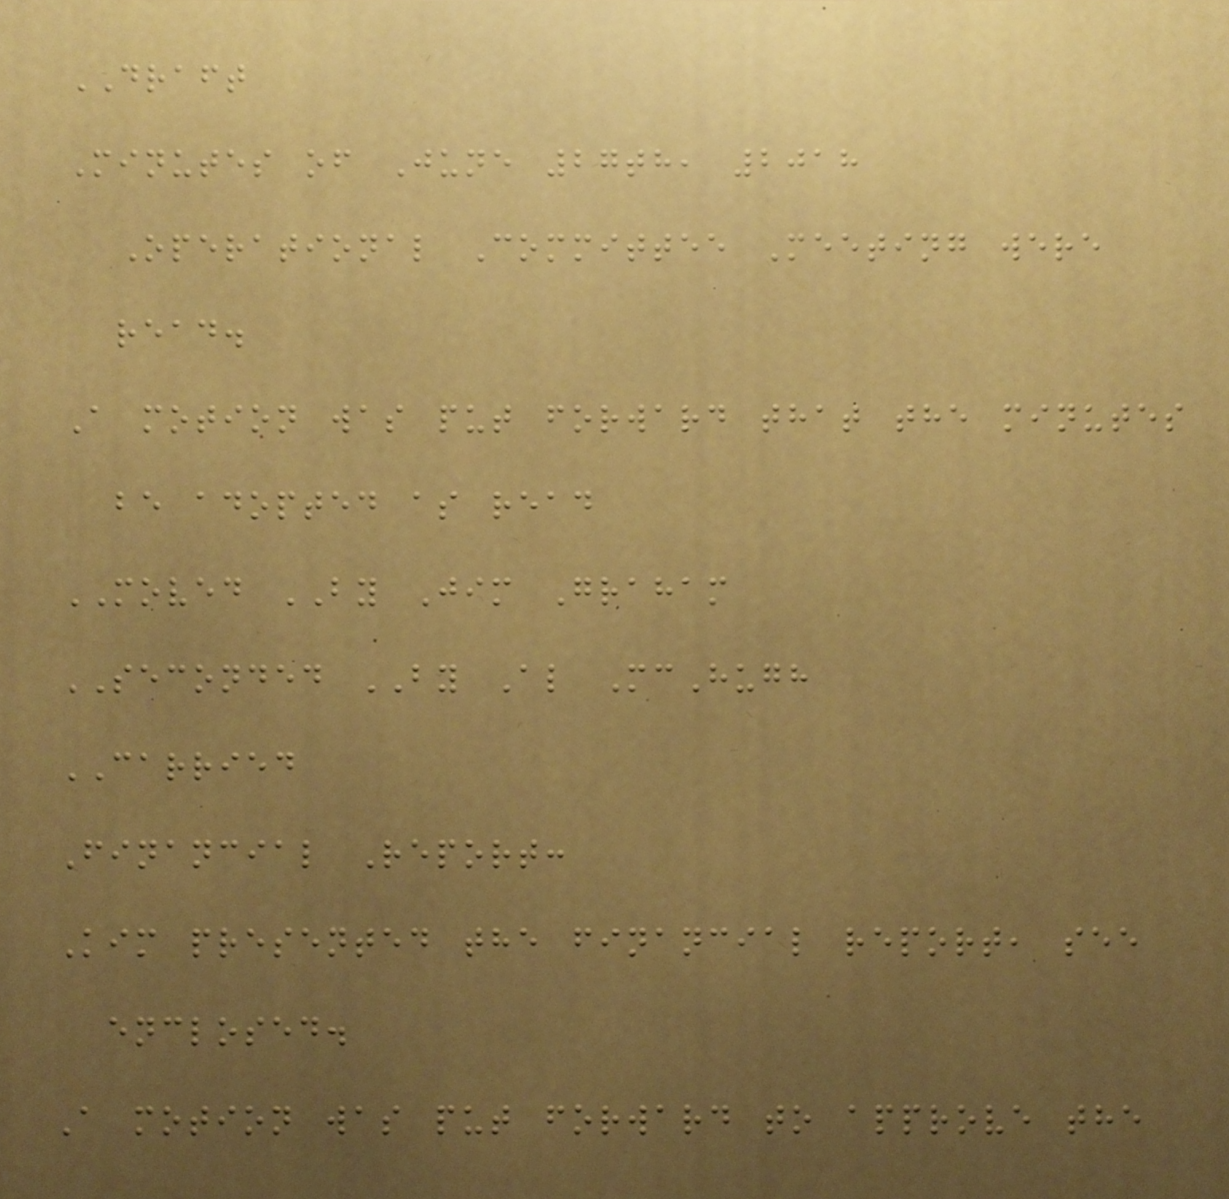DRAFT
Minutes of June 27th, 2018
Operational Committee Meeting were
read.
A motion was put forward that the minutes
be adopted as read
MOVED BY Jim Graham
SECONDED BY Al McHugh
CARRIED
Financial Report:
Kim presented the financial report, see
enclosed.
A motion was put forward to approve the
